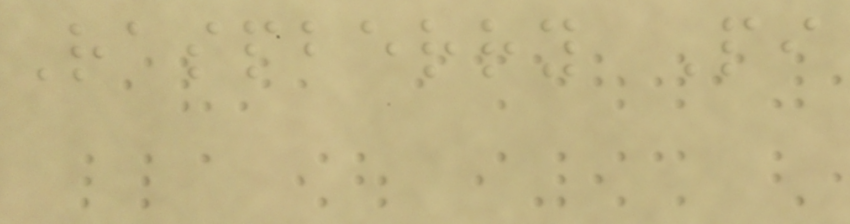Raspberry Pi
